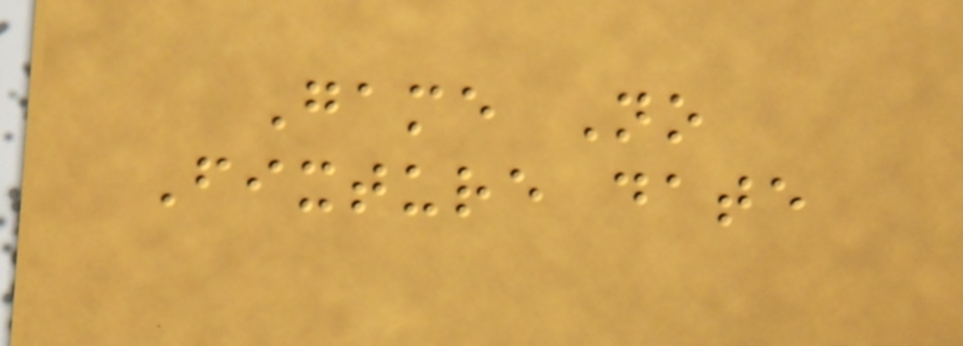Game No
Fixture date
